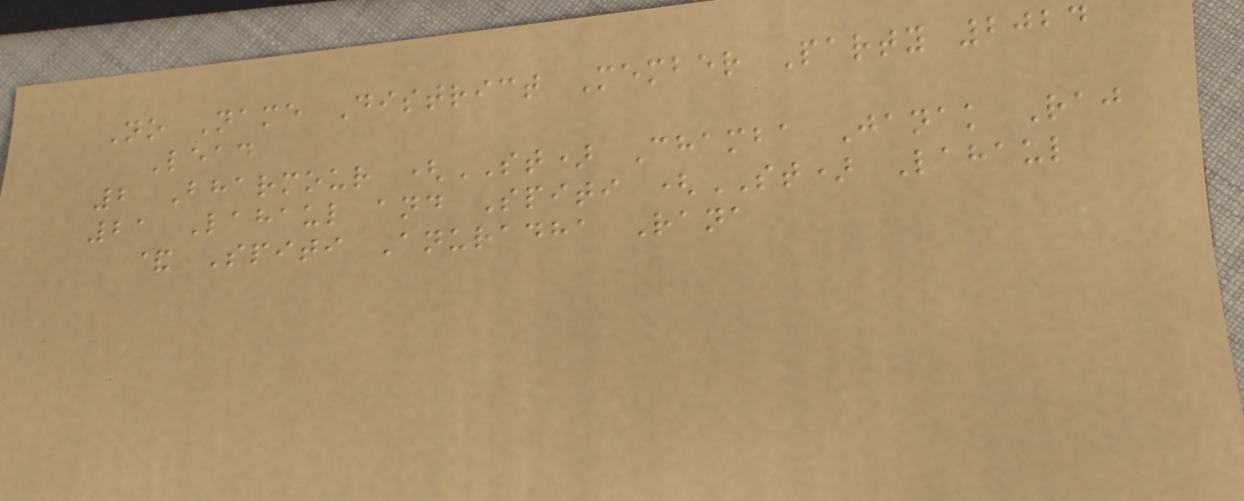No Name District Member Party 2024
Lead
2 Bharmour (ST) Chamba Janak Raj
21 Lahaul and Spiti (ST) Lahaul
& Spiti Anuradha Rana
